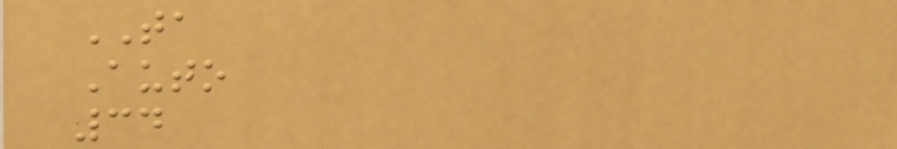TA
Auto
34
